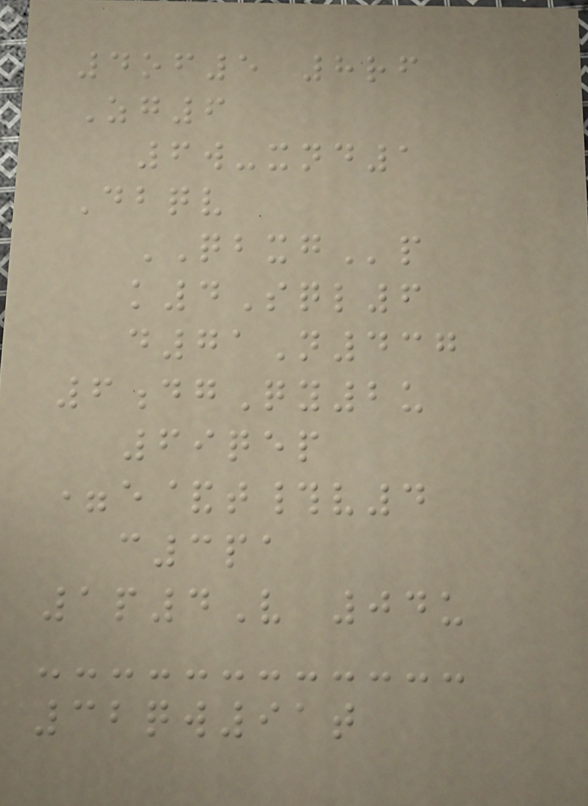4of5 8rf
Zg6
6w-xnd1
Dbqv
QBXGp
k4Sql6
d71N437
6dgQy2u
69qep
=e&t#v4
c3pa
1p4V 04u
32qw91t
